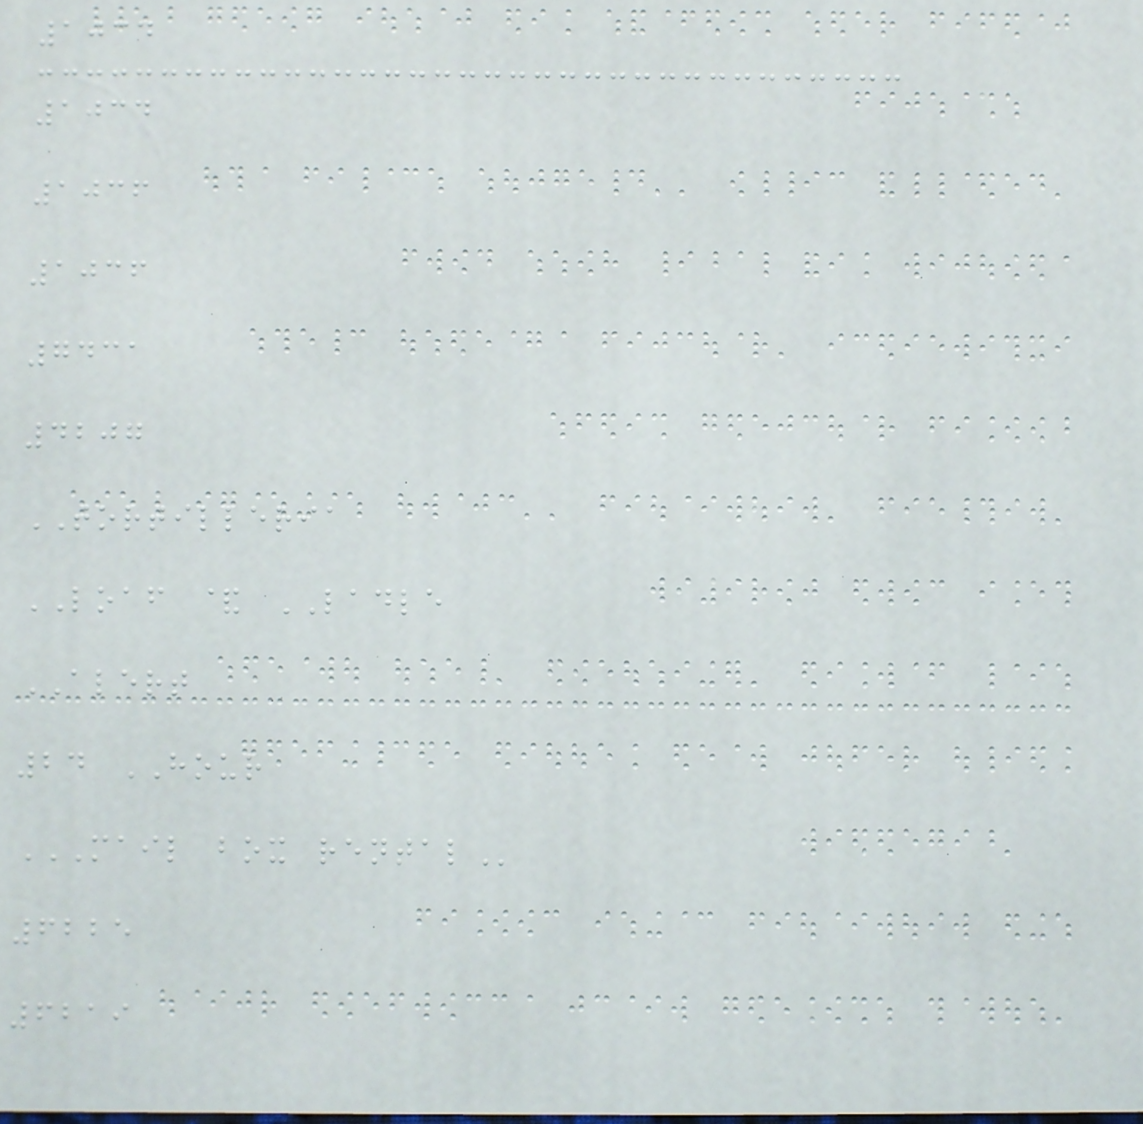1034
1034
1036
1036
7431
4207
TORTILLERIA
LOAF & LADLE
ALERT
24 HOUR
MAIL BOX RENTAL
6225
6219
